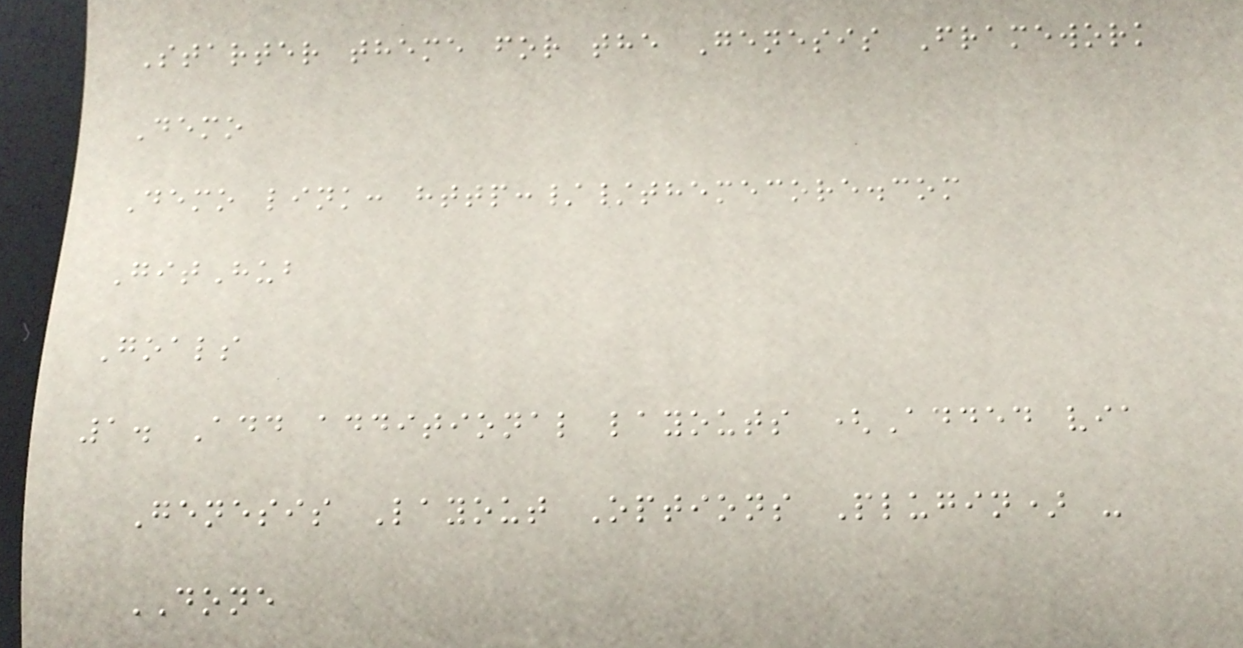Starter theme for the Genesis Framework
Demo
Demo link: http://themecore.com
GitHub
Goals
1. Add additional layouts (Added via
Genesis Layout Options Plugin) -
DONE
